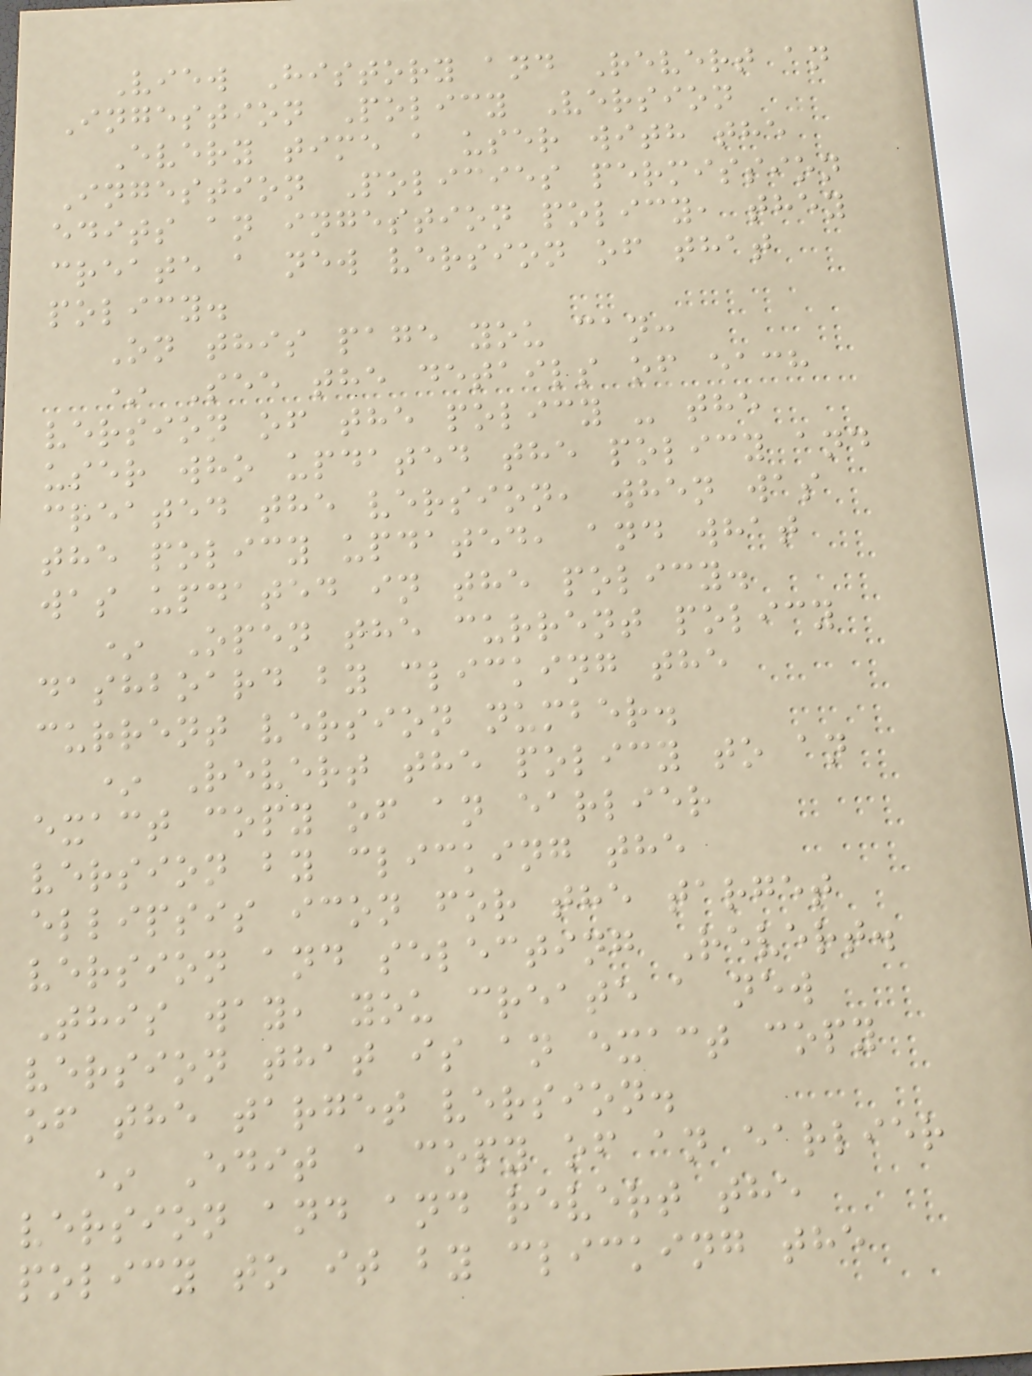View History and Revert an
Ingestion Policy Version
Every time a user with the
Ingestion Policies permission
edits an ingestion policy, they
create a new version of that
policy.
On this page you can:
* See the details of each
version of the policy - the
user who updated the policy and
created the version, when was
the policy updated, and what
was updated in the policy.
* Open the current policy
dashboard by clicking the
current version number.
* Revert the policy to an
exact copy of an earlier
version by clicking the
ellipsis icon for the target
version and selecting Revert.
This way, you create a new
version that is an exact copy
of the target version.
* Edit a copy of an earlier
version and and revert the
policy to it by clicking the
